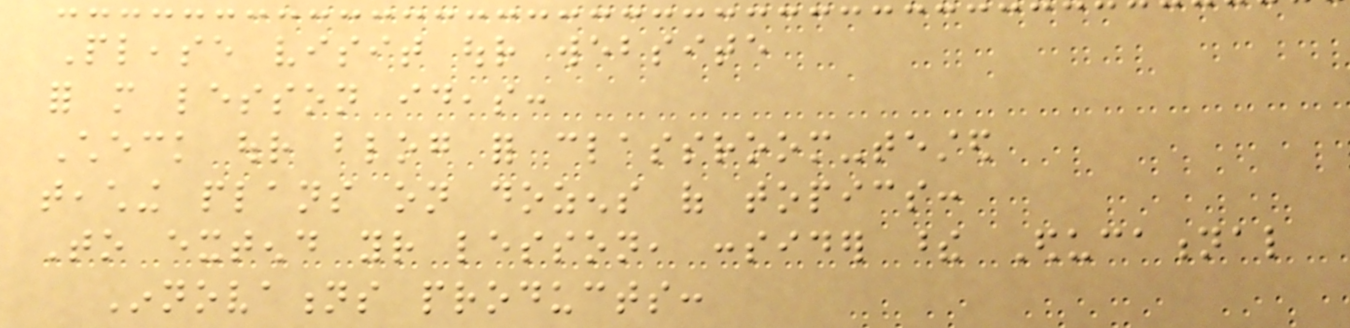Please visit our website
for more lesson ideas:
Check our blog for classroom-tested
teaching plans on dozens of topics:
To extend your lesson, consider these Educational
Innovations products:
